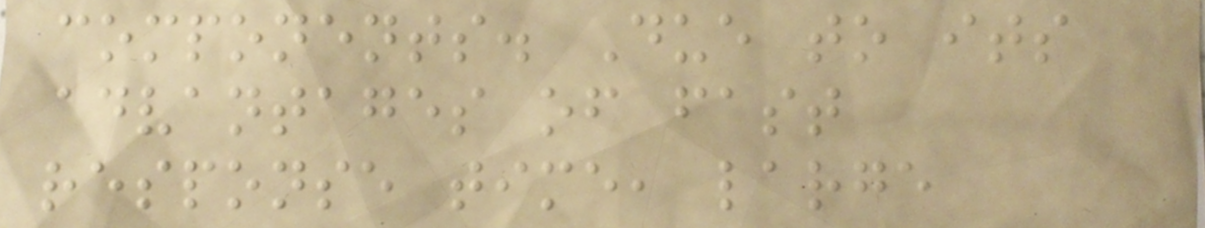components. Due to its
advantages of fast
response time, large
